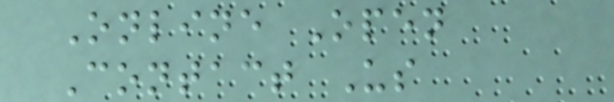Online Open
Contact Us
